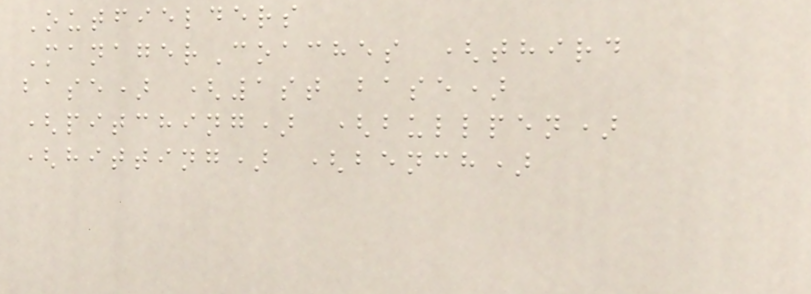Outfielders
ManagerCoaches (third
base) (1st base)
(pitching) (bullpen)
(hitting) (bench)
